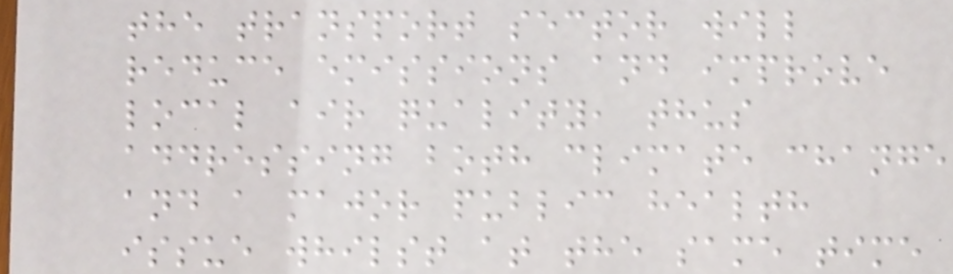the transport sector will
reduce emissions and improve
local air quality, thus
addressing both climate change
and a major public health
issue whilst at the same time
